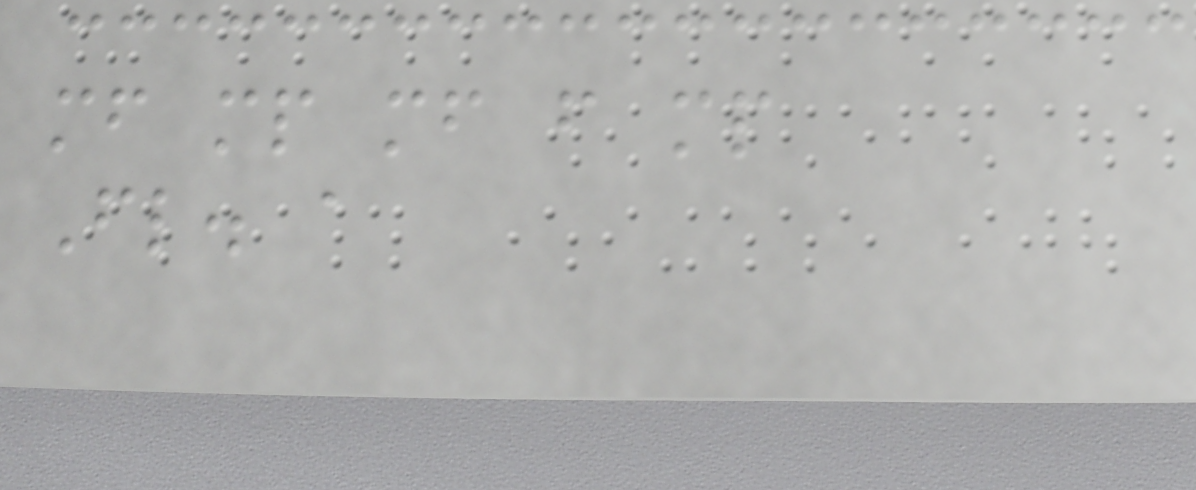mf mp mf f mp
Fl. a
